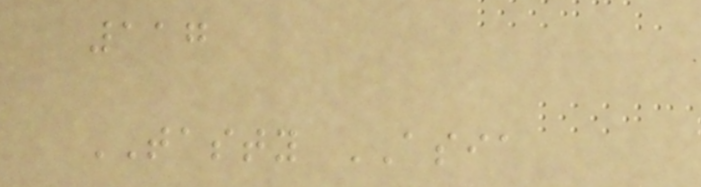117
TASTY ASIA
